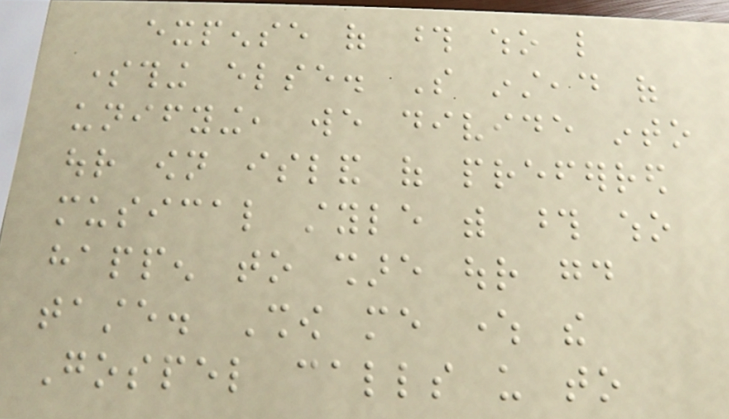expense of those who like
something else. So instead of
unifying, we divide into
our own island of preferred
musical style with those who
happen to share our good
taste. Show me where the
Gospel calls us to
